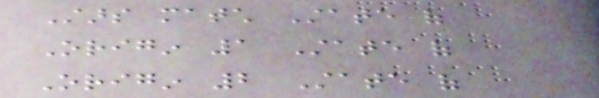Stars match State of
Origin 1 State of
Origin 2 State of
